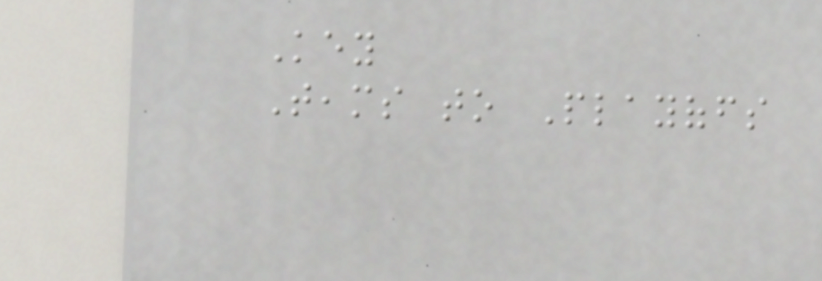Key
Teams to Playoffs
